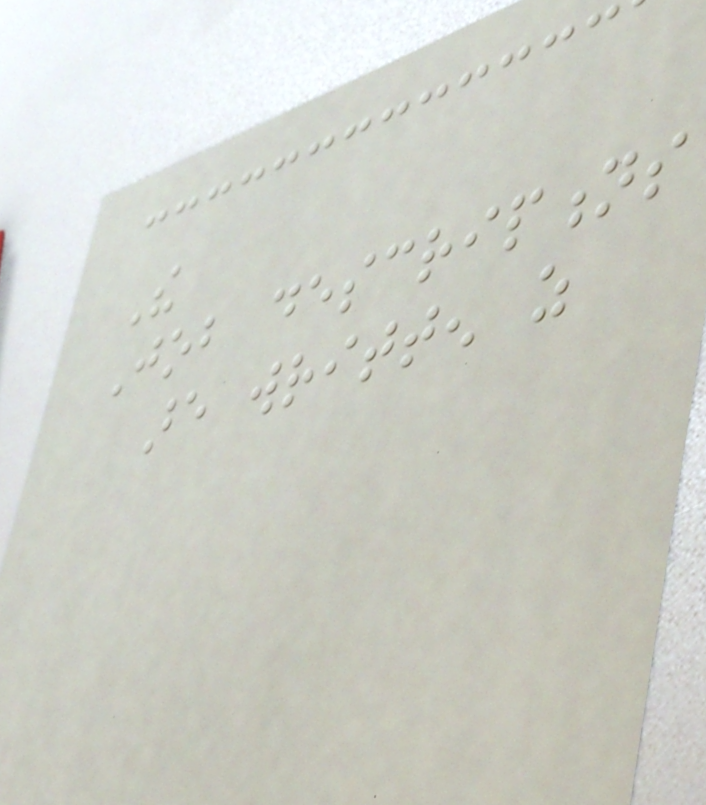The
Job descriptions
are written as
